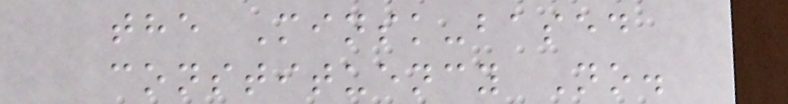the Minsk-based
constituency No.
